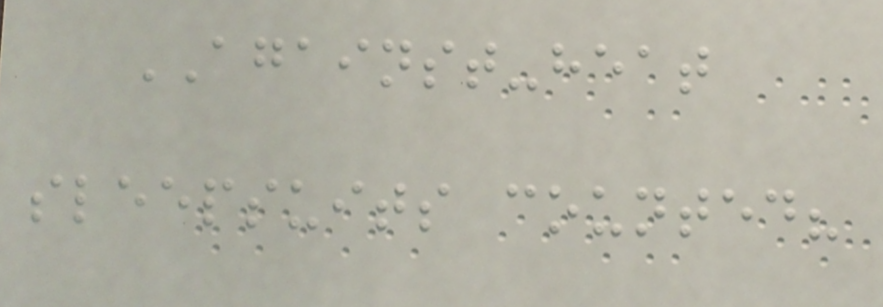AGAINST-heat
sleepsuits counted?
